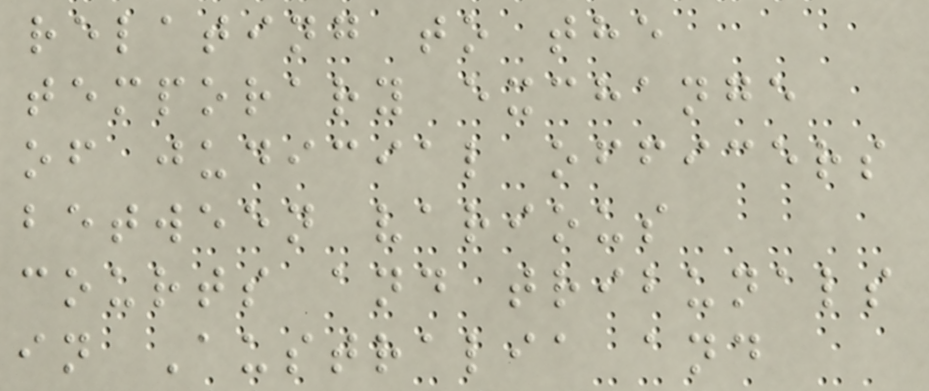relating to the
temporary exchange
of judicial officers
between various
courts and tribunals
in Australia and
